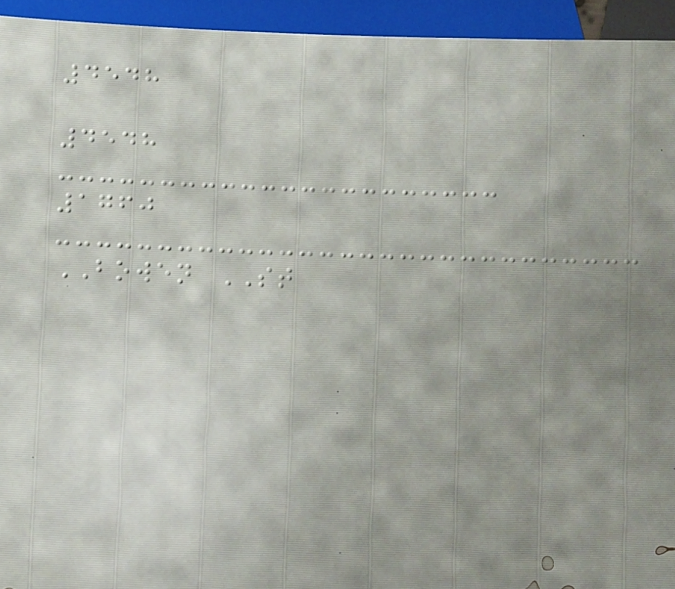4548
4548
1760
BOWEN ST
